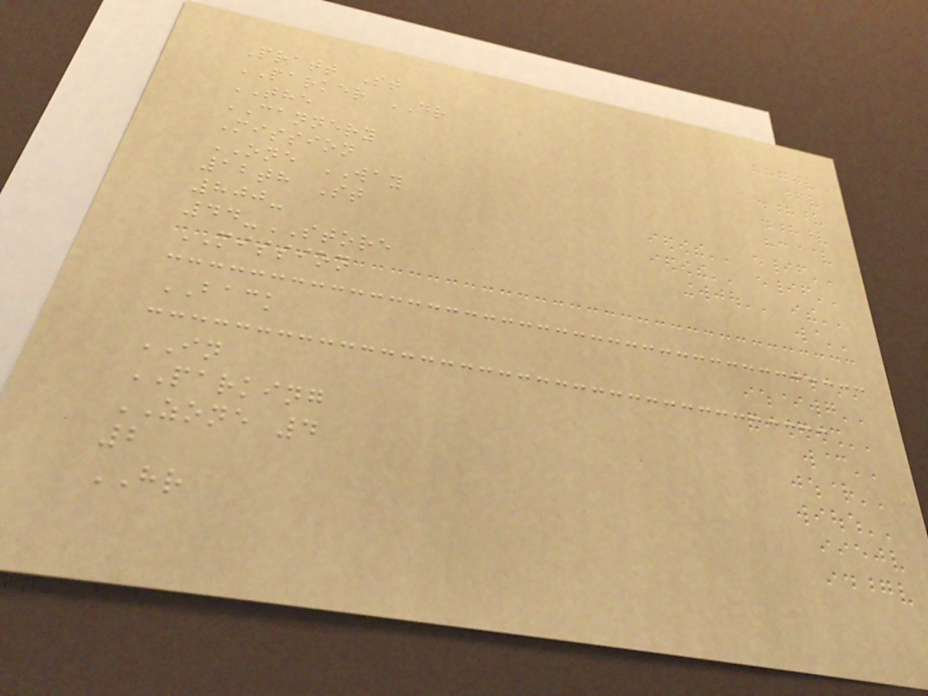Pratt St
PARKER DR
THE
CANNERY
Mission
ONE WAY
12th St
800-
44-STORE
MISSION
BACK
IN
PARKING
ZONE 4
2
HR
